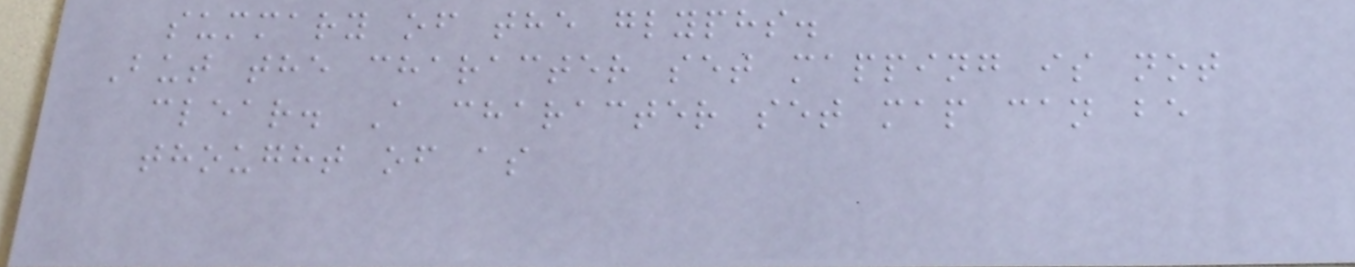summary of the glyphs.
But the character set mapping is not
clear. A character set map can be
thought of as
